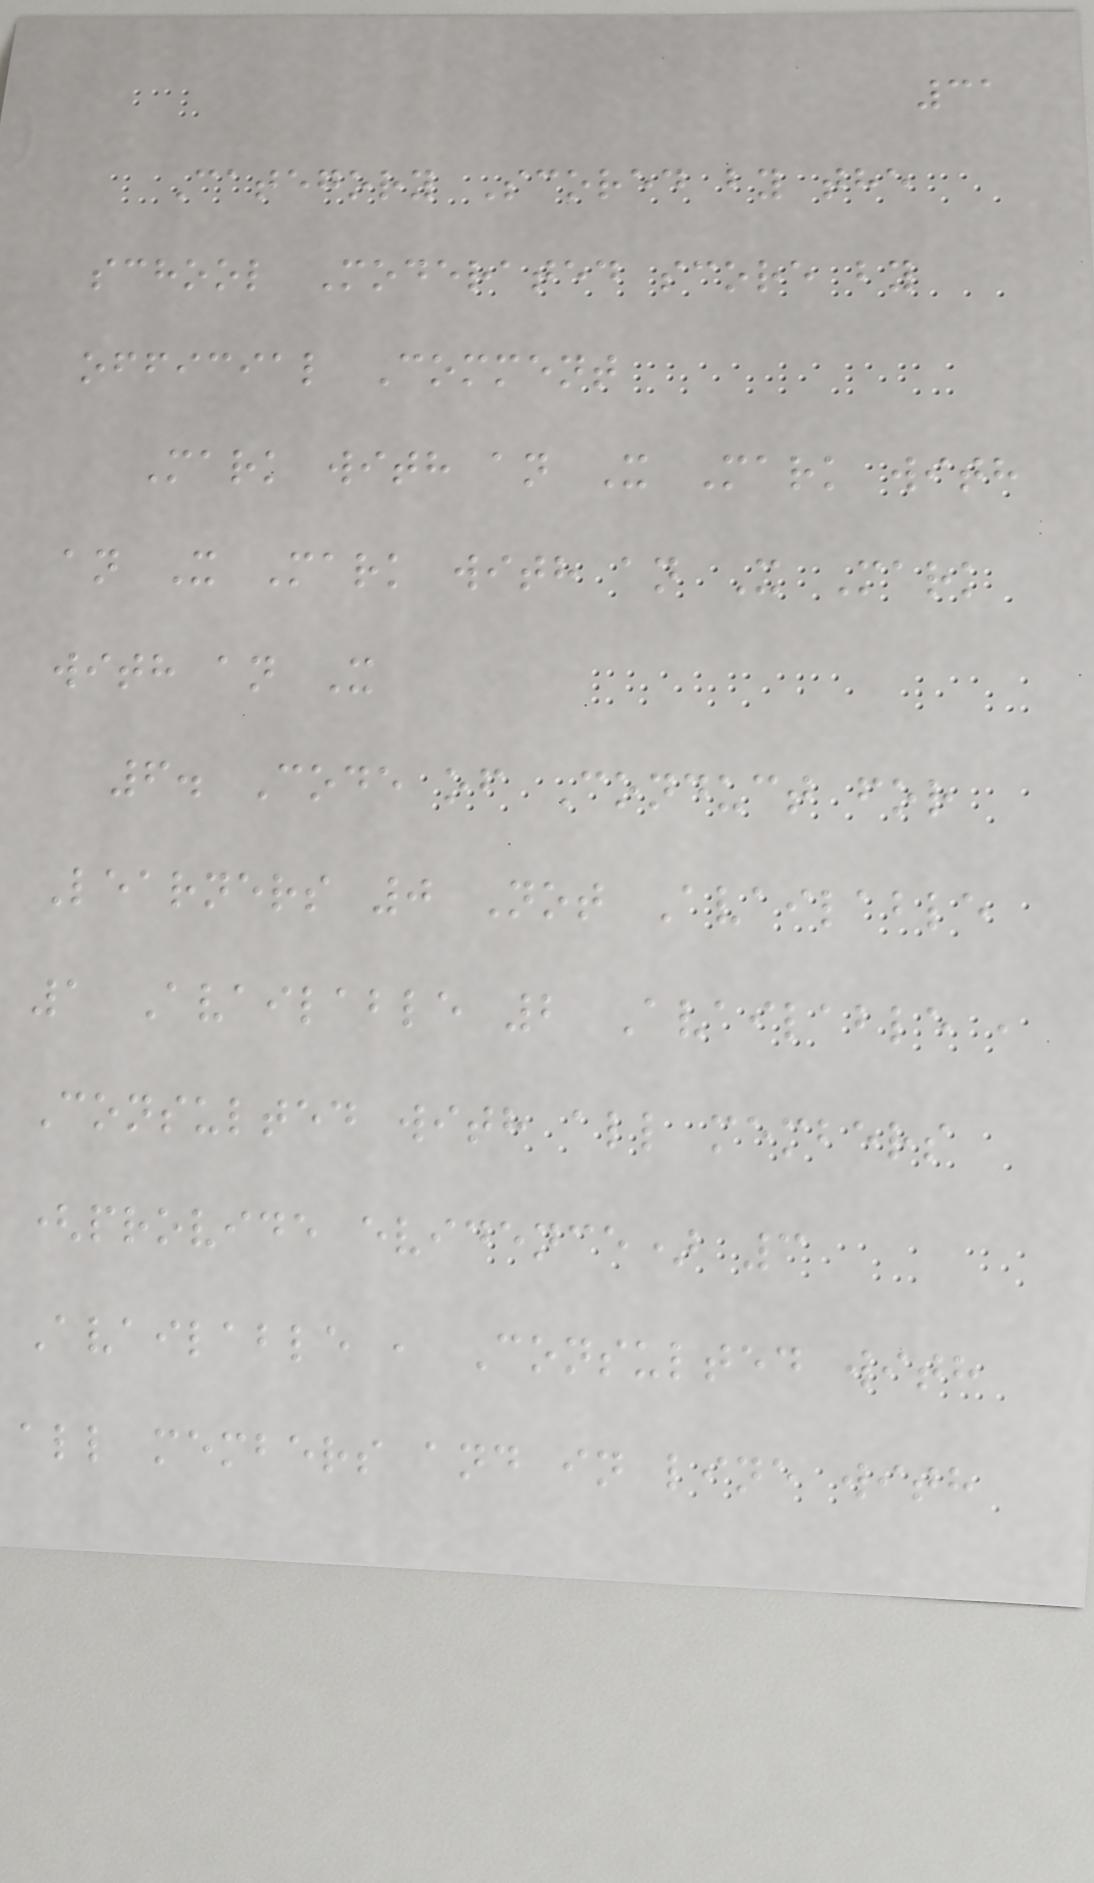31
Category Scored by the
school Moderated score by
official Comment
Mark with an X Mark with
an X Mark with an X Mark
with an X
6. Code of Conduct for
Learners 0 Not Available
1 Available 2 Available ,
Consulted with all members
(provide evidence) 3
Available , Consulted with
all members and in line with
